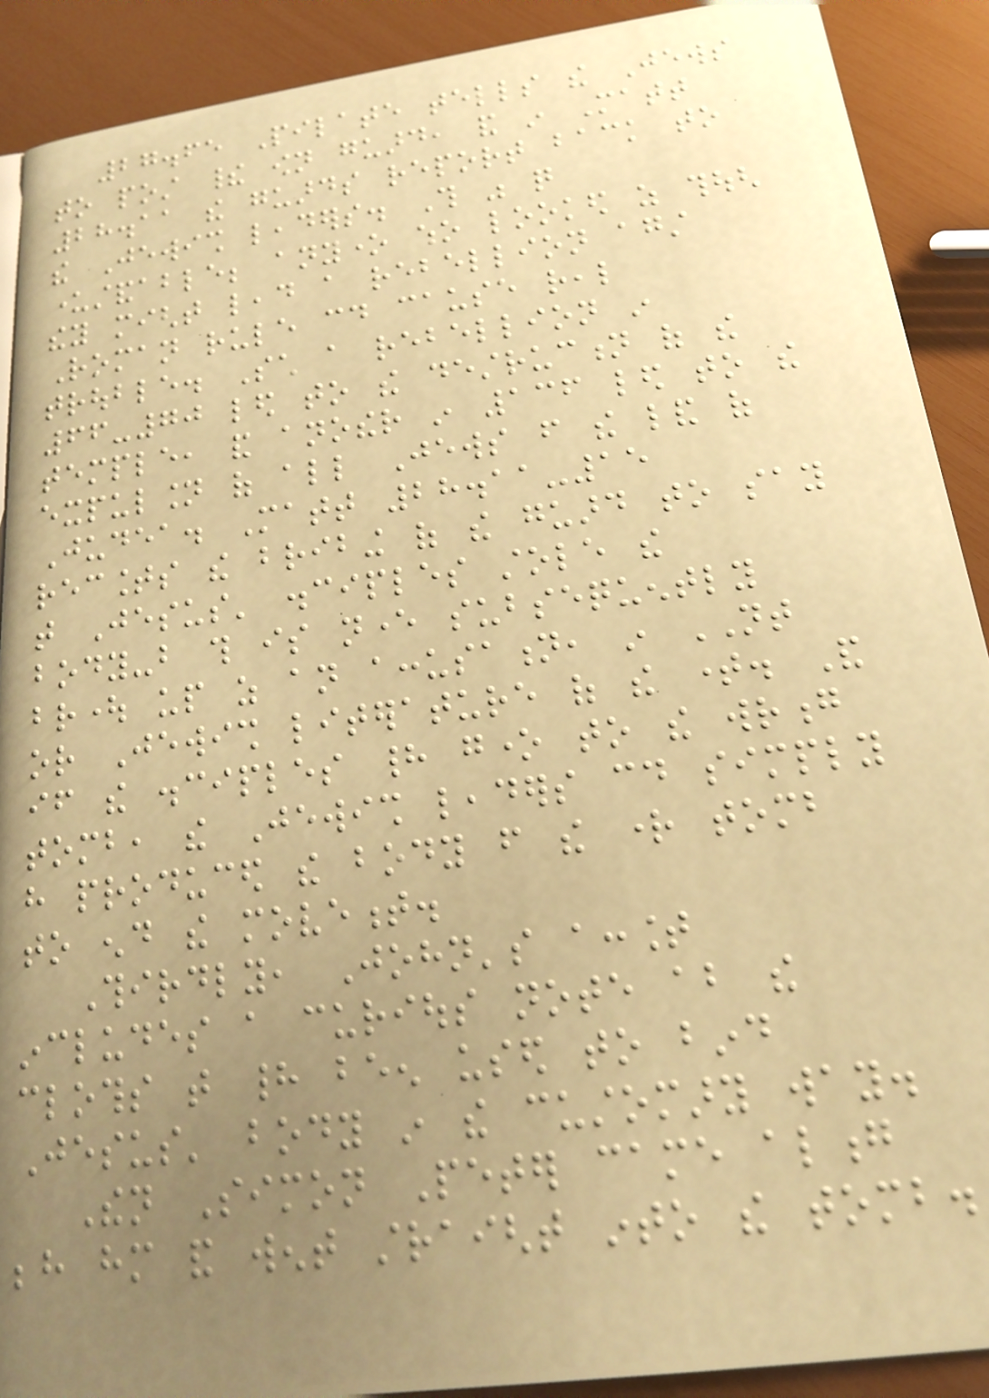27.65 Pilate tells the Jews
to post their own guard, and in Matt
28.11 the guards report back to
the Jewish leaders. This was quite
understandable; anyone who looked as though
they might lead a rebellion against
Roman rule could cause real
trouble. Such a rebellion in
66-70 led to the destruction of the
temple, and another in 136 led to the
expulsion of all Jews from the land of
Judea. Matt 28.11-15
recounts the bribing of the guard to say
that Jesus' disciples stole the
body-but this is never subsequently
brought up as an accusation, in NT
or Jewish literature of the time. And
if the disciples had gone to the wrong
tomb, the Jewish leaders could simply
have produced the body from the right tomb
to end the movement.
Thirdly, John's account
includes a curious note about the
cloths that had been used to bind
Jesus' body in the customary way.
Then Simon Peter came along
behind him and went straight into the tomb.
